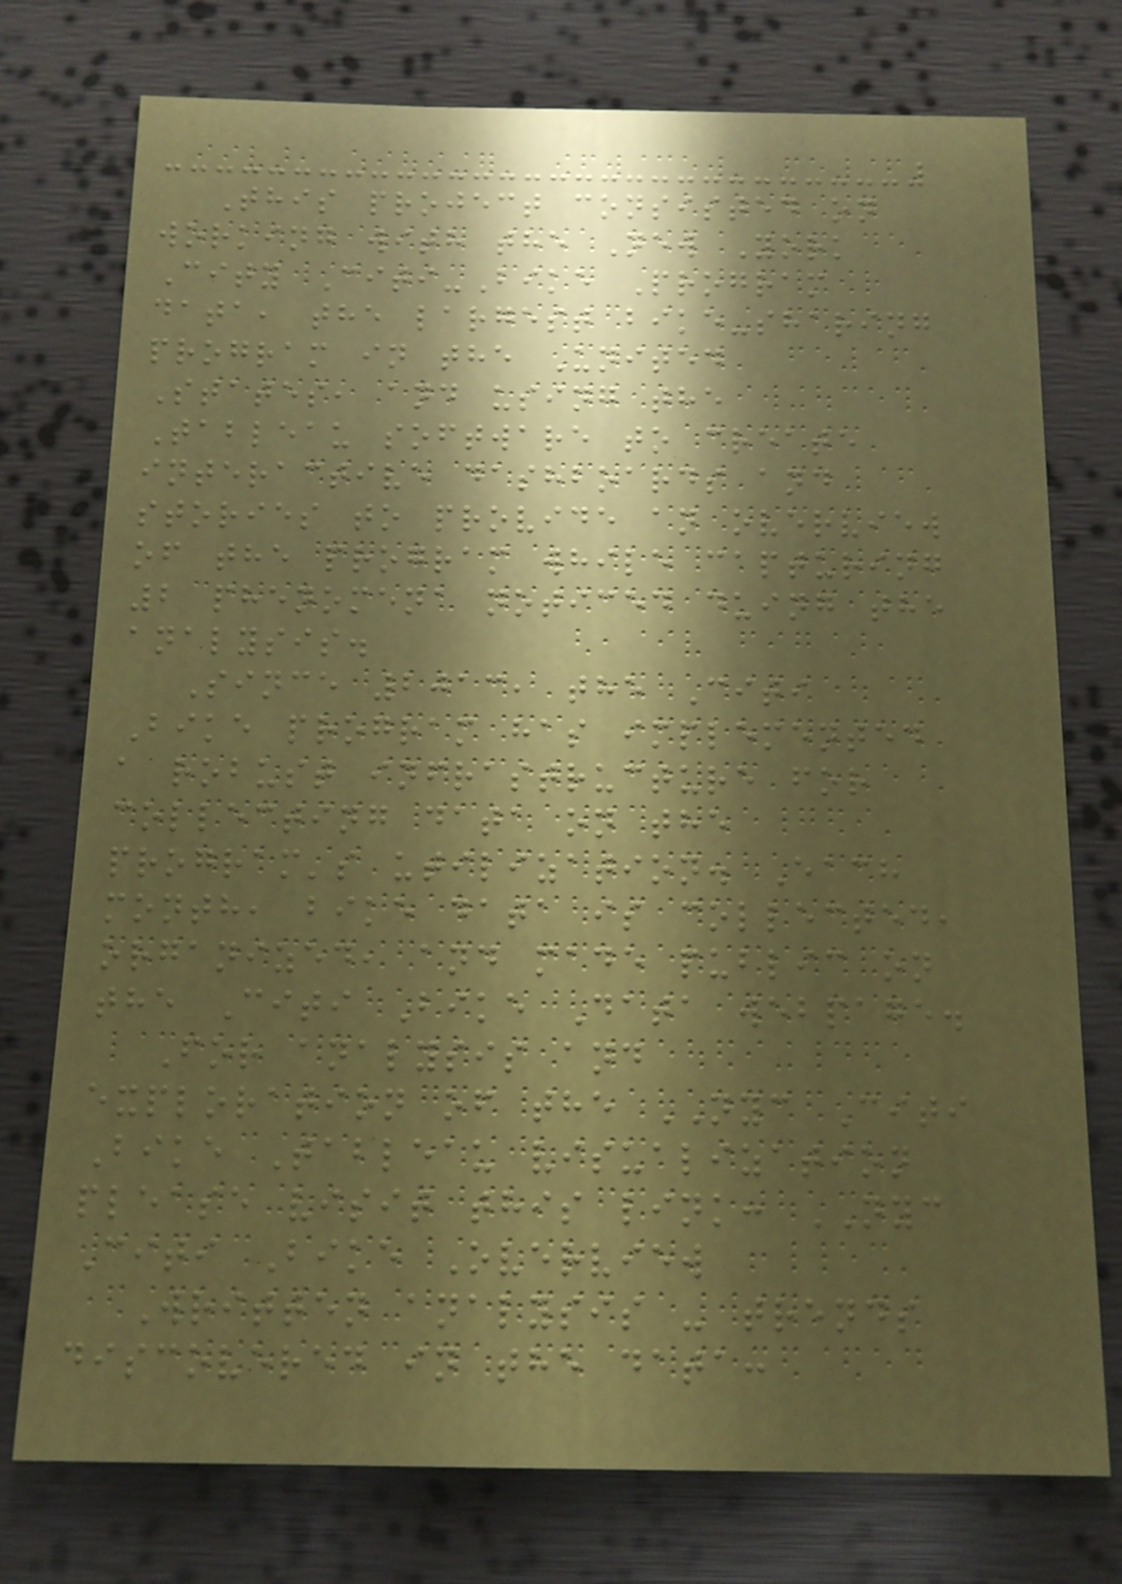This project consisted on
working with the New York
City Citi-Bike Program
data, the largest bike-sharing
program in the United
States, and using the
Tableau software to create
interactive dashboards and
stories to provide an overview
of the program while capturing
2 phenomena noticed duing the
analysis.
Since 2013, the Citi
Bike program has implemented
a robust infrastructure for
collecting data on the
program's utilization. Each
month, bike data is collected,
organized, and made public on
the Citi Bike Data webpage.
For analysis and
exploration of the NYC Citi
Bike Tableau visualization
please visit this link: NYC
Citi Bike Overview
Written analysis - trends
discovered in the data:
